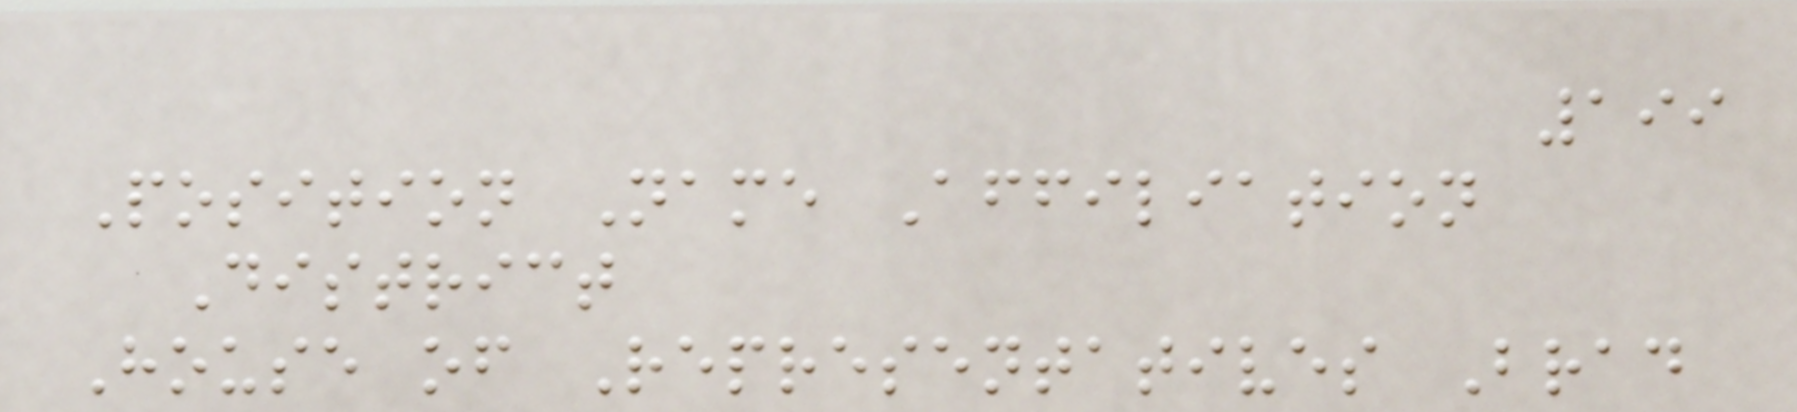199
Position Name Affiliation
District
House of Representatives Brad
